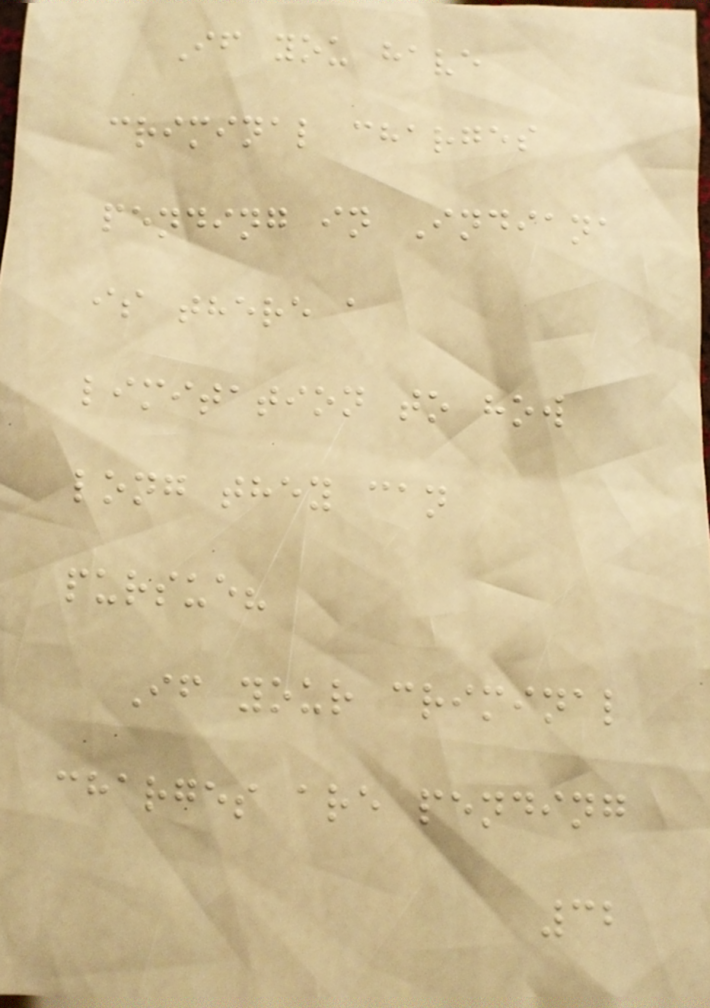If you have
criminal charges
pending in Indiana
is there a
limitation to how
long they can
pursue?
If your criminal
charges are pending
32
